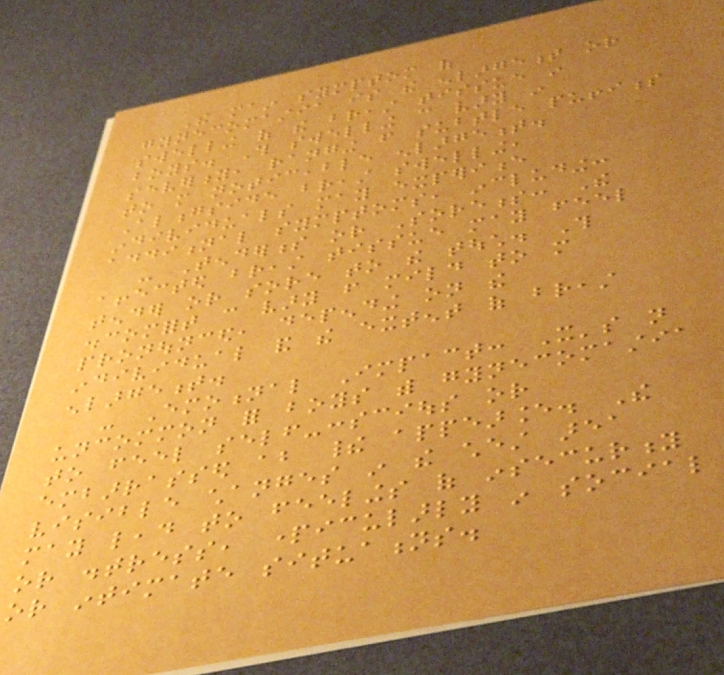The main symptom of
gynecomastia is the enlargement or
swelling of the breast tissue in
boys. This swelling can vary in
severity, ranging from subtle puffiness
to more noticeable enlargement.
Alongside breast swelling,
individuals may experience
additional symptoms, including:
- Tenderness or Soreness: The
affected breast tissue may feel
tender or sore to the touch. This
discomfort can vary from mild to more
pronounced, depending on the
individual and the extent of breast
enlargement.
- Emotional Impact: It's not
uncommon for boys with gynecomastia
to feel self-conscious or
embarrassed about their appearance. The
visible changes in the chest area
may lead to feelings of insecurity
or distress, particularly in social
or intimate situations.
